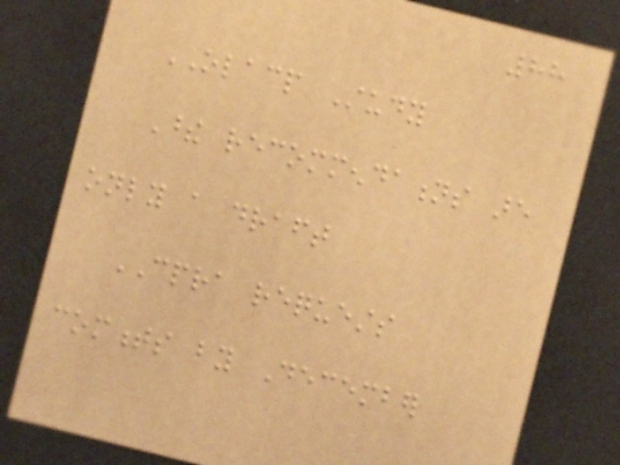88
OLACP Study
These recommendations are
only a draft
CPRA requests
comments by December
